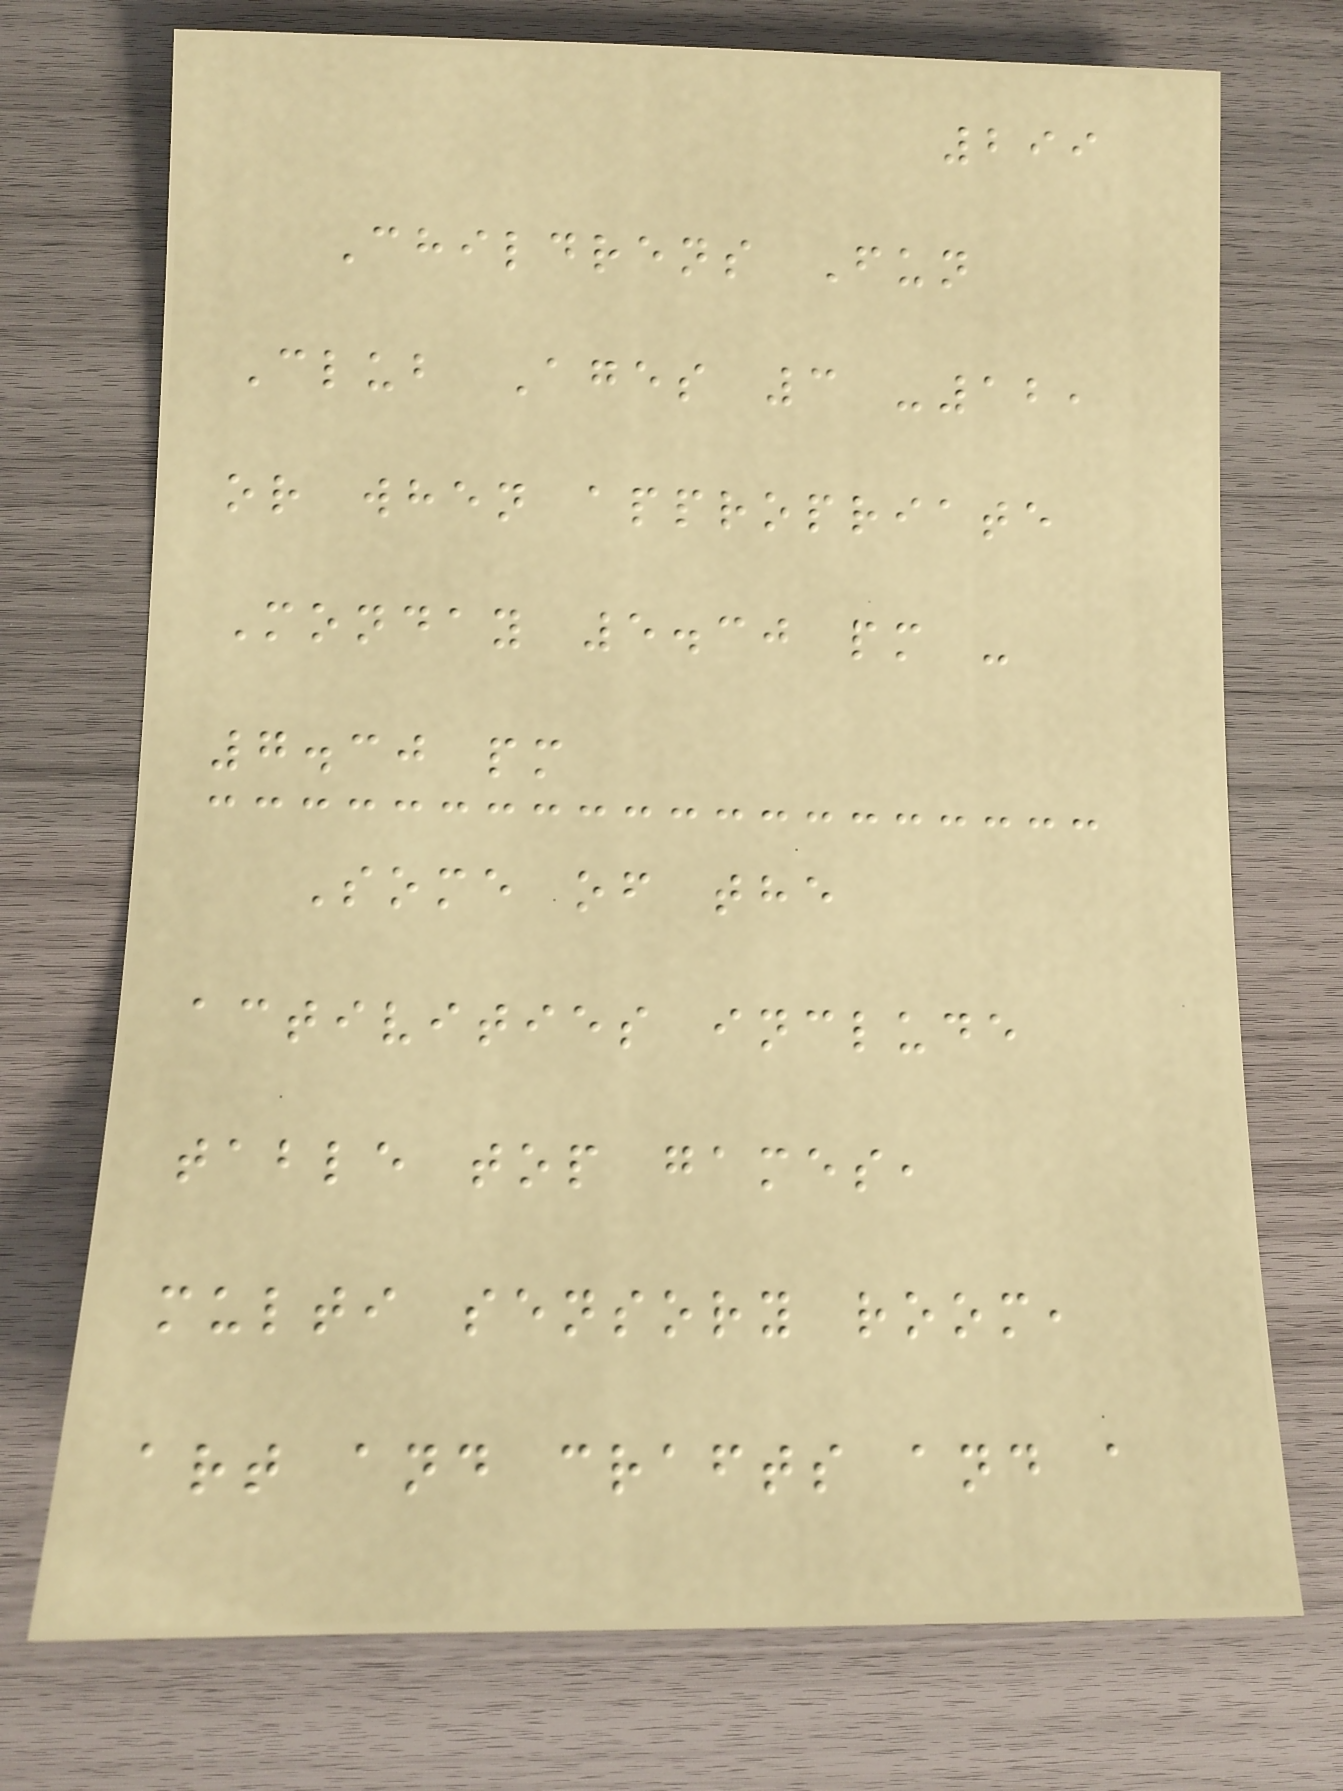299
Childrens Fun
Club Ages 3 -12,
or when appropriate
Monday 5.30 pm -
7.30 pm
Some of the
activities include
table top games,
multi sensory room,
art and crafts and a
